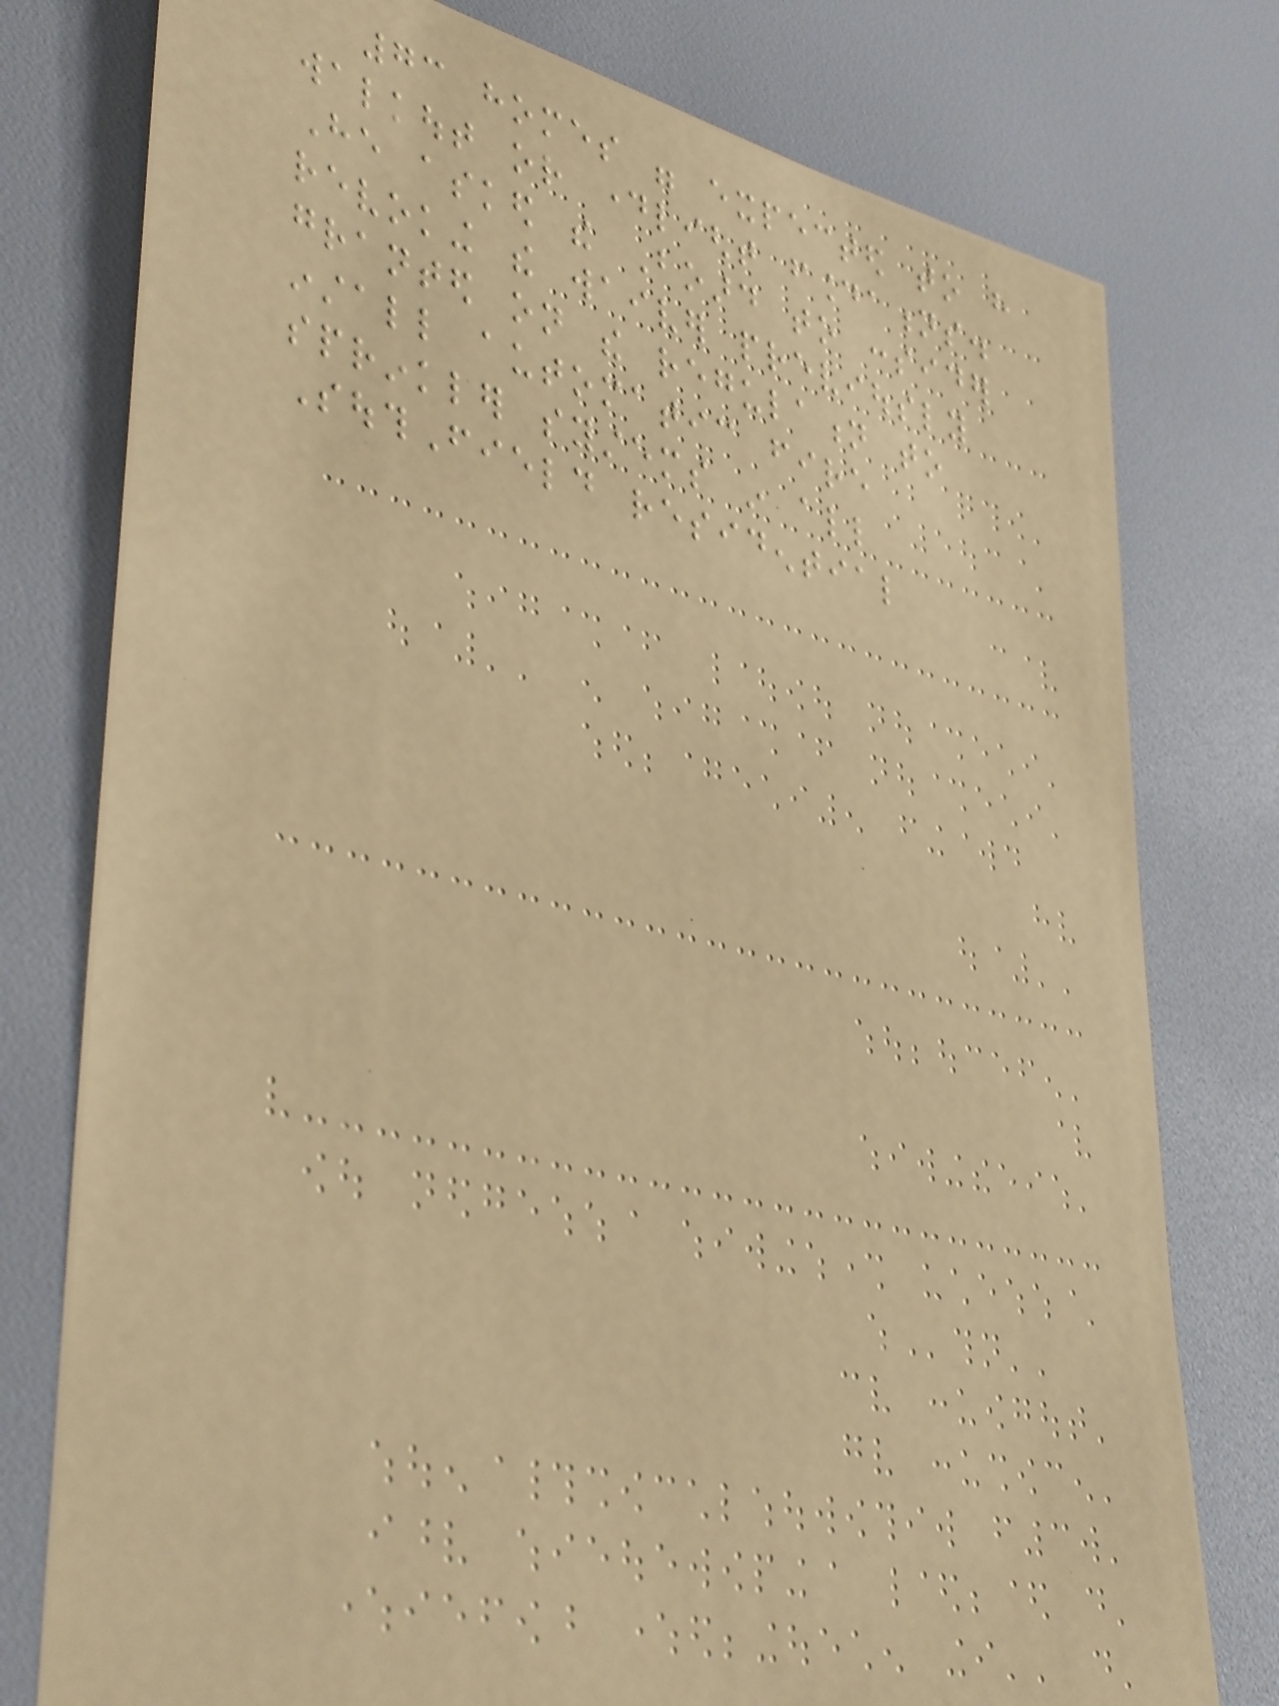73 homes were expected to have
walkout or daylight foundations.
He asked the Board to consider
revoking the waiver previously
granted on the regulation to
install automatic fire
sprinkler systems in all
SouthField residential
